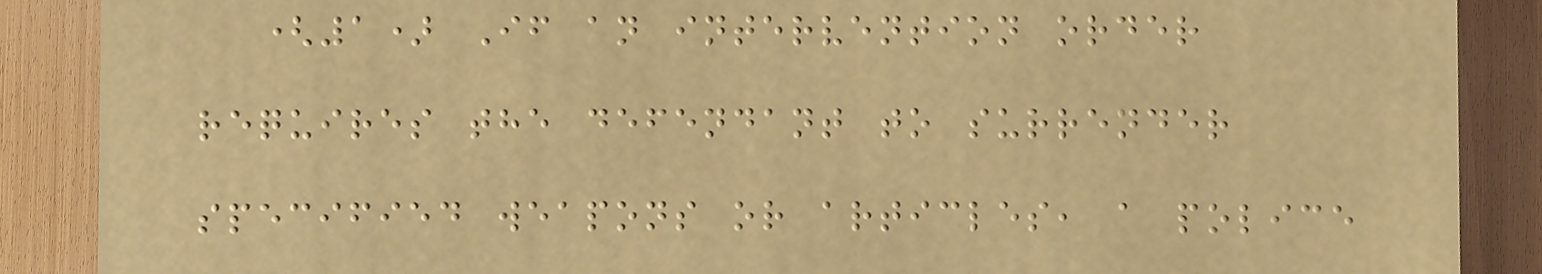(1) If an intervention order
requires the defendant to surrender
specified weapons or articles, a police
